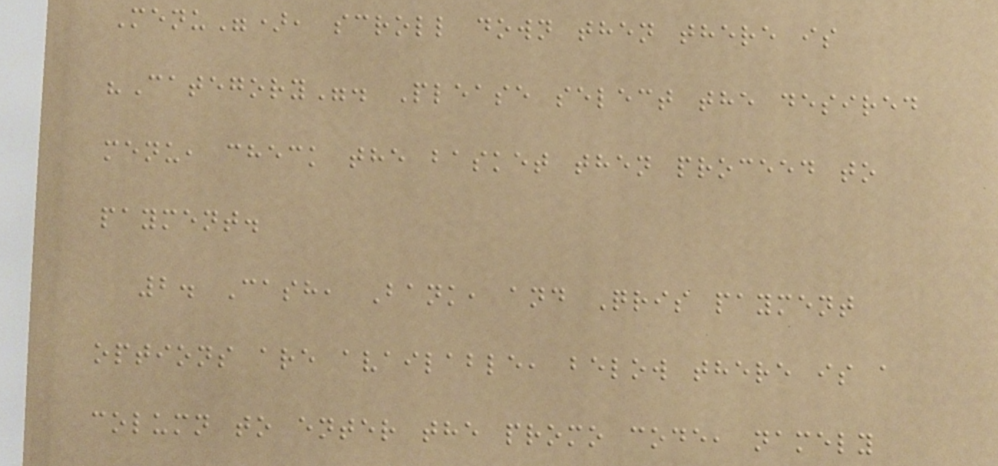Menu"), scroll down then there is
"Category". Please select the desired
menu, check the basket then proceed to
payment.
2. Cash, Bank, and Qris payment
options are available, below there is a
column to enter the promo code, namely
